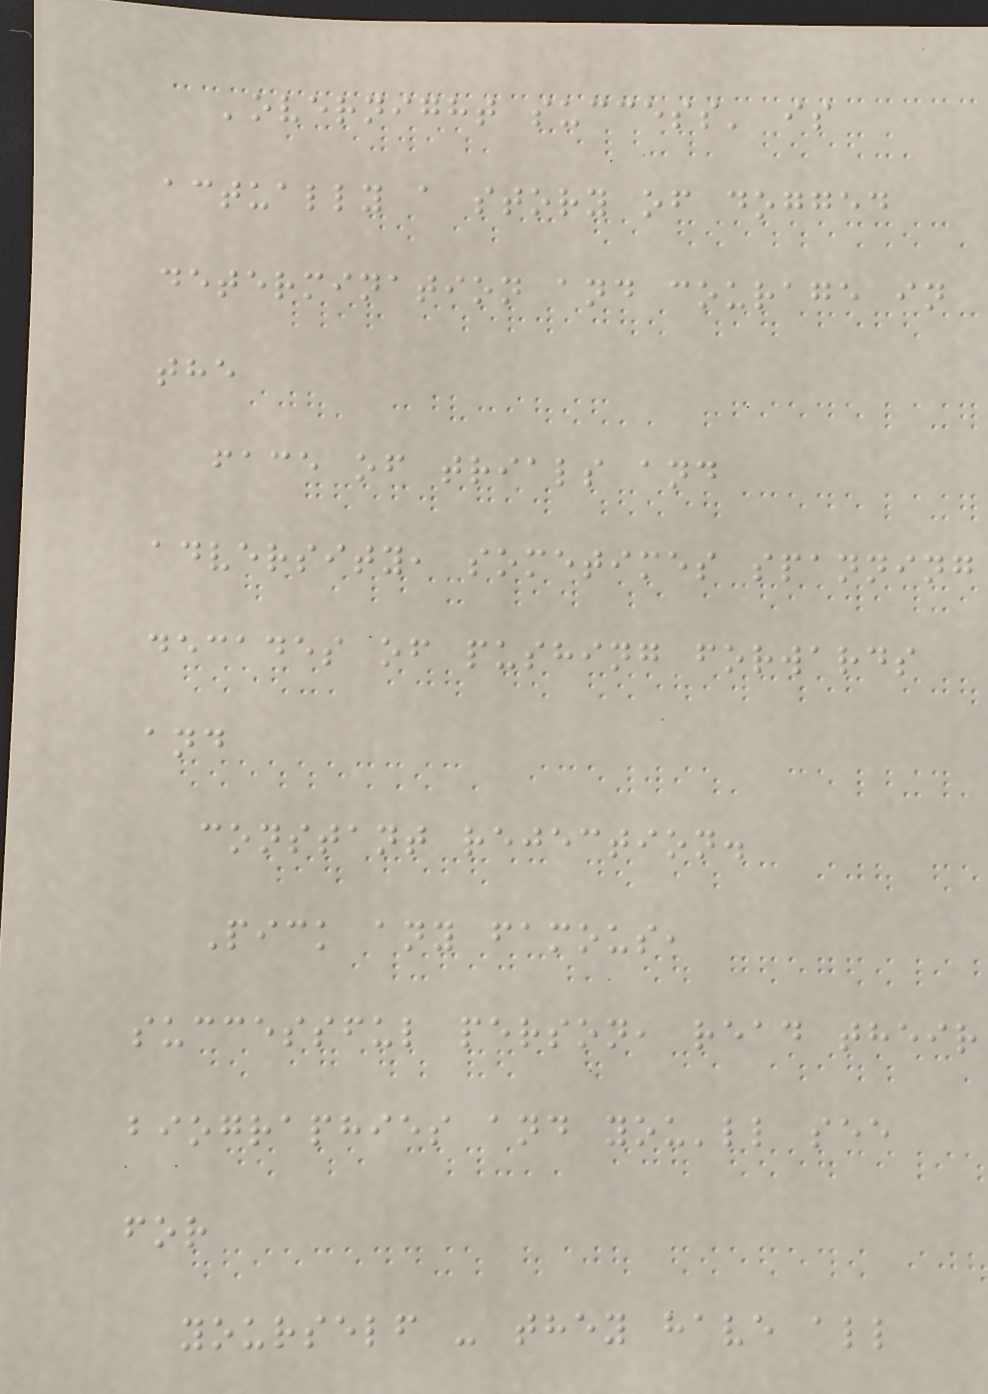'overnight success' is
actually a story of dogged
determination and courage in
the
face of trials and
adversity, sometimes spanning
decades of pushing forwards
and
constant rejection.
Pick any famous,
successful person, read their
biographies and you'll see
for
yourself - they have all
